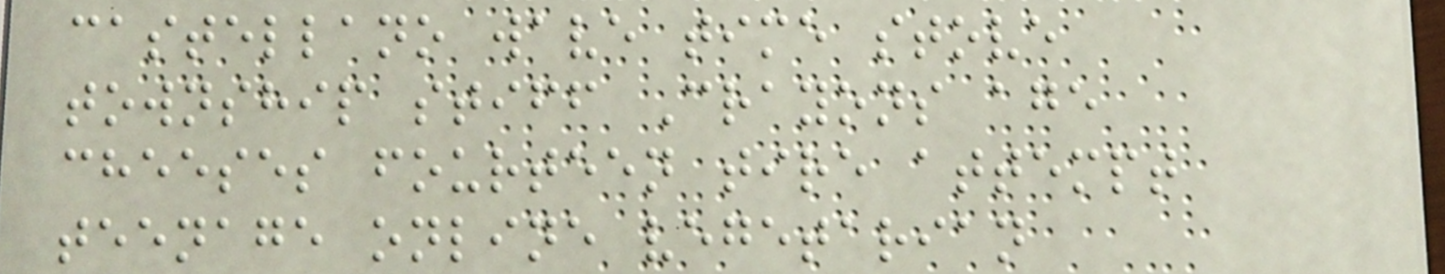castellano wave time stove
township stiff Crayons age
cheeses fourteen tire attempt
teenage online vegetarian
